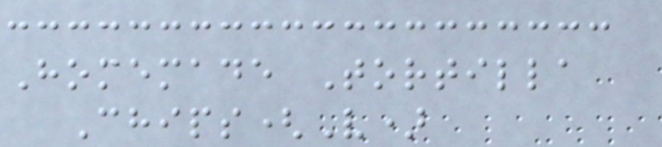Homemade Tortilla
Chips(V)
